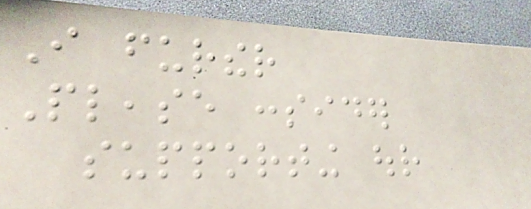I further
Please consider
supporting our
